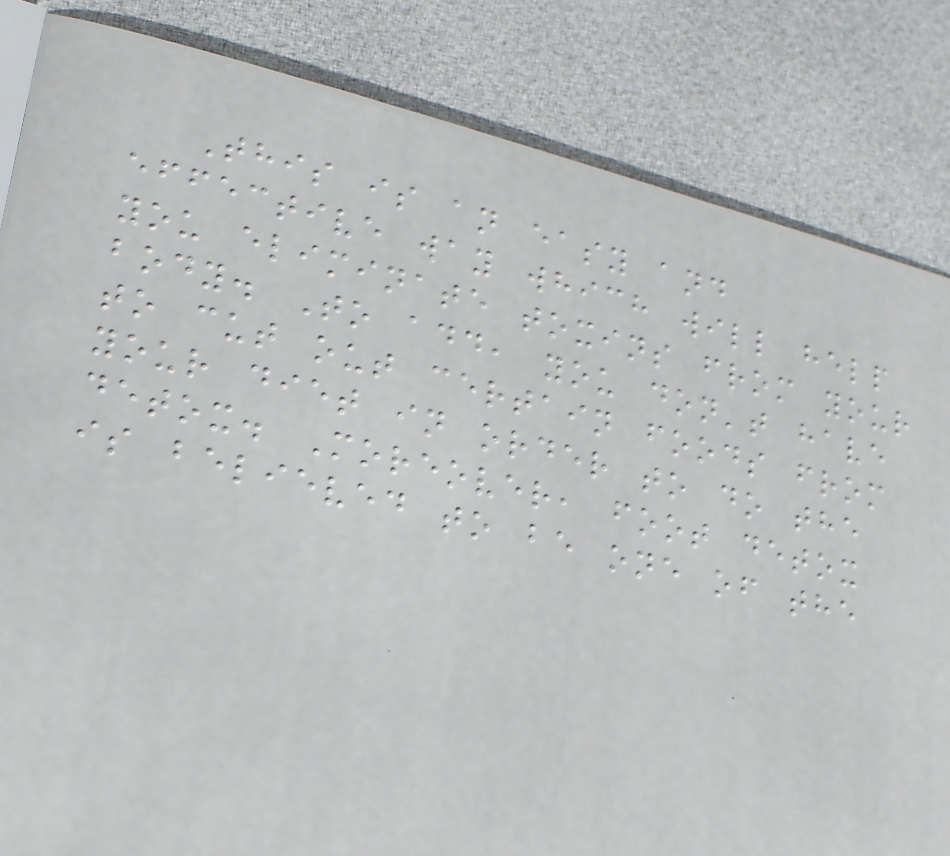This is an easy and
effective way which will help
you eliminate toxins from your
body. To add, you don't have
to cut out certain foods from
your diet in order to do the
detox. Moreover, foot detox
is believed to be one of the
